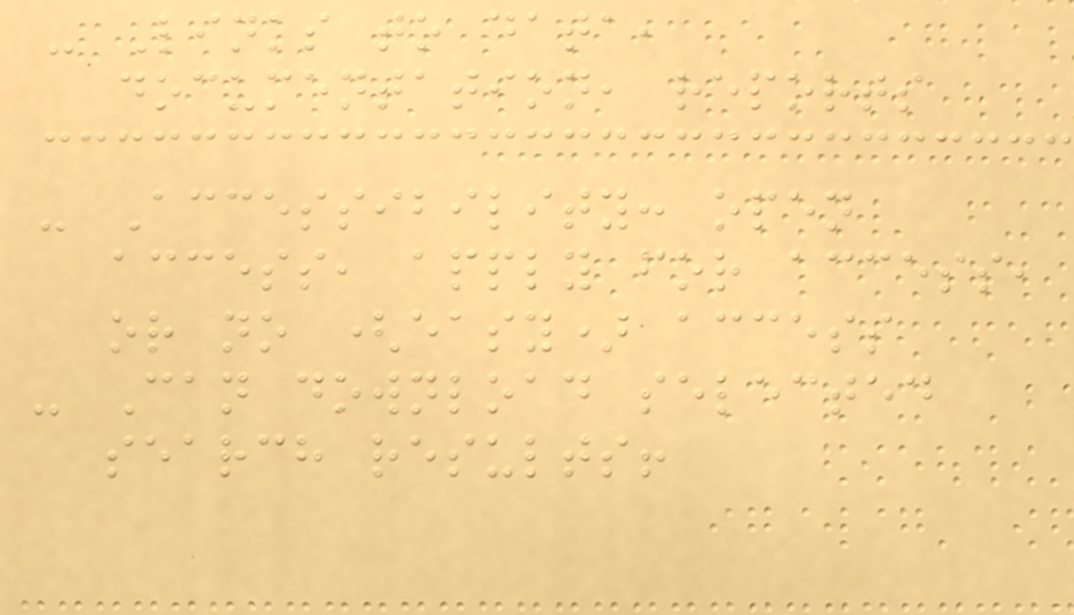- Links to data,
documentation, reports
- Accessibility: open
access, apply for access,
or no (easy) access
- Can download selected
search results!
